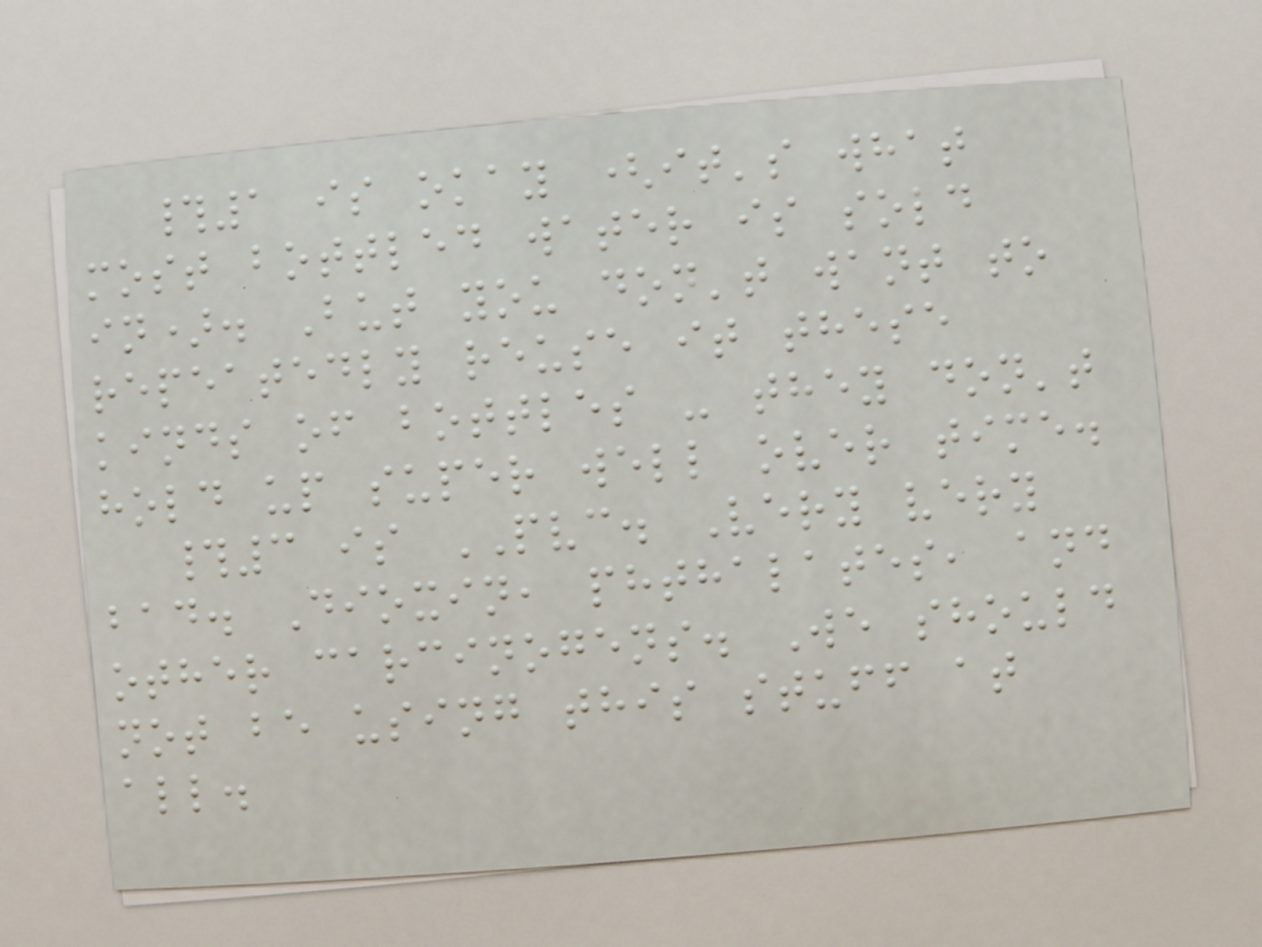#1 is okay (it's what
most bottled water is sold
in). But you don't want to
repeatedly reuse it these
kinds of bottles - they don't
hold up super well over time.
#3 is PVC. Very very
bad. Dioxin, phthalates, and
other carcinogens. We should
not be using this stuff at
all.
